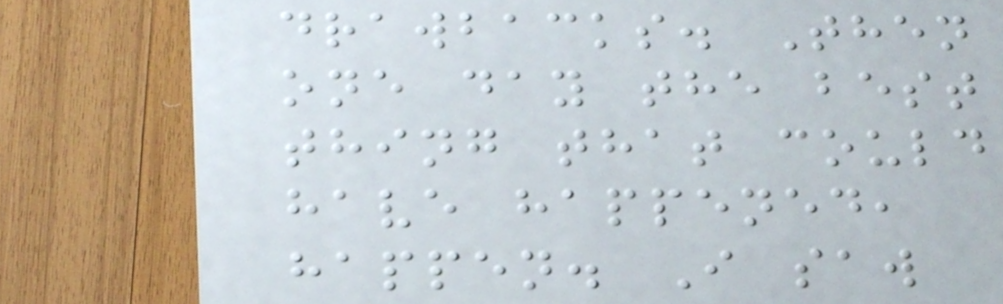drawbacks. Then
one day the best
thing that could
have happened,
happen. I saw
